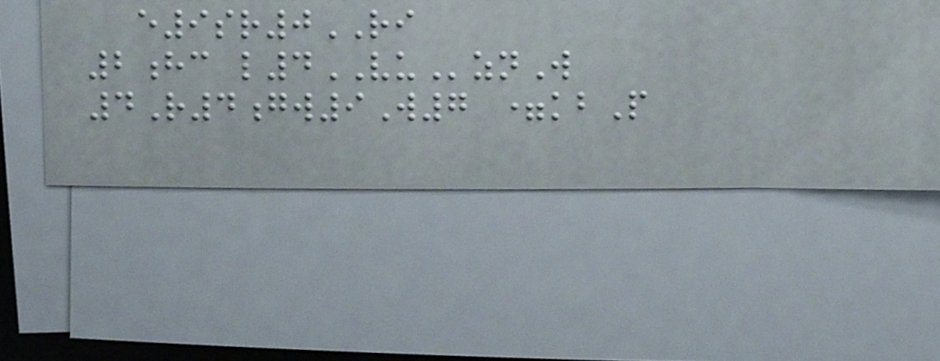e9sr0RI
2hc l4VUznW
4R4gw9W7 =kbP
